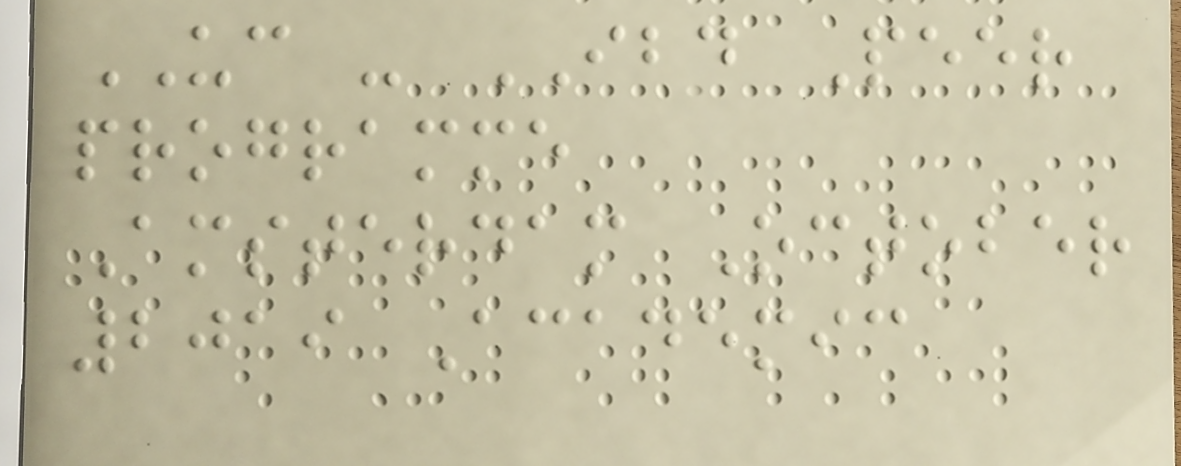UC - IBD Peer
programme
Amsterdam October
2019 Academic
